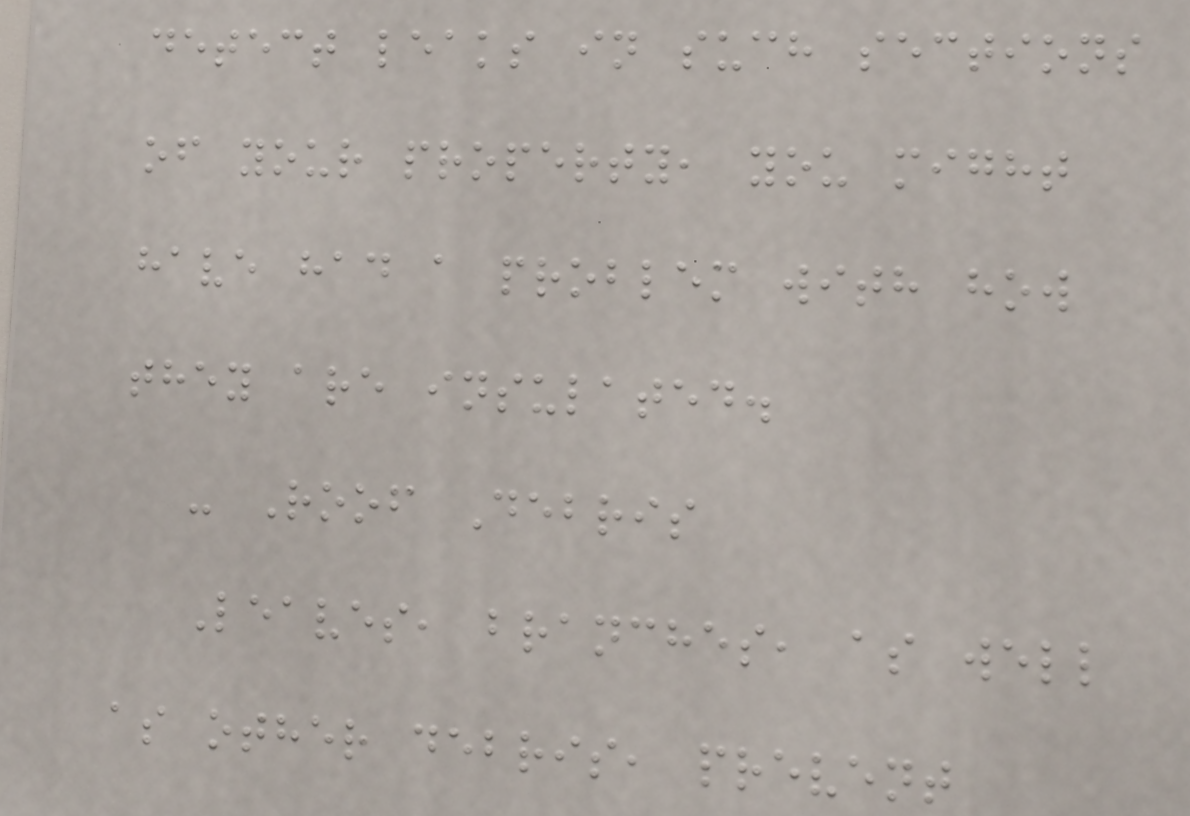detect leaks in such sections
of your property, you might
have had a problem with how
they are insulated.
- Roof Debris
Leaves, branches, as well
as other debris, prevent
